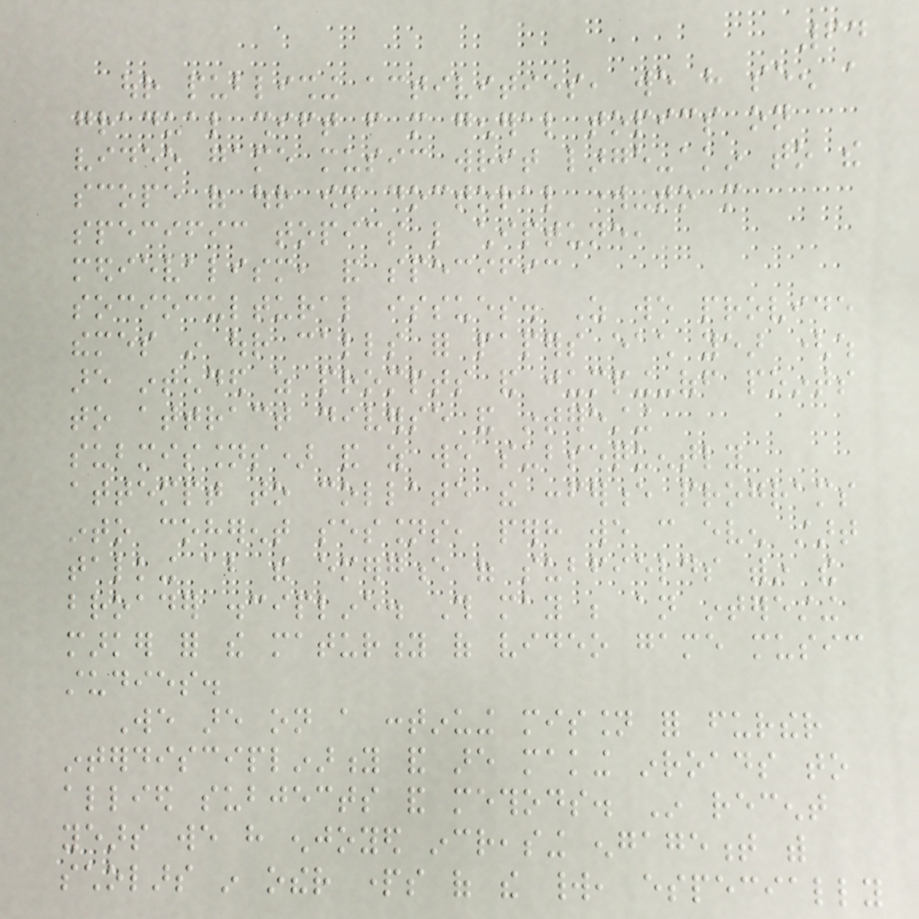64
our publishing activities, we have seen a
gradual shift from more general topics on
video game music writ large-akin to the
scope of our own doctoral work-to more
specific topics like chiptune,
medievalism, and specific
sociocultural issues. As we provide
themes in our calls for papers each year (which
are intended as prompts and jumping-off points
to attract diverse and interesting
submissions) and as we subsequently
attempt to collate the conference programs
into coherent sessions, perhaps we can even start
talking about the emergence of subfields within the
broader discipline. This may be an interesting
marker for the maturity of video game music
studies.
We are on a continuing mission for further
interdisciplinarity and are making inroads to
allied subjects and methods. In recent
years we have enjoyed increasing engagement with
scholars in other parts of the world, especially
